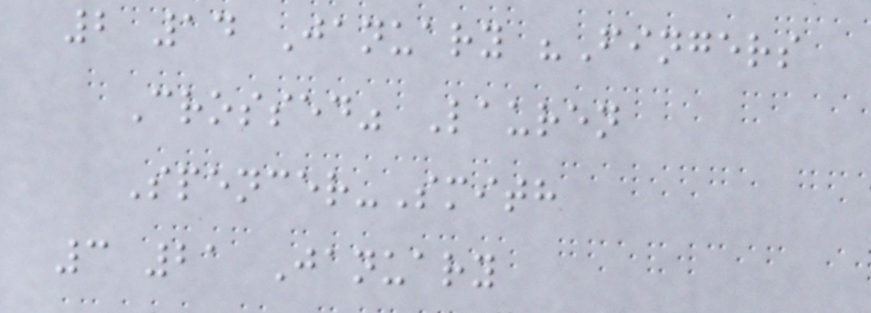2 14 January "Fingers
Crossed" Lauren
Spencer-Smith
3 21 January
